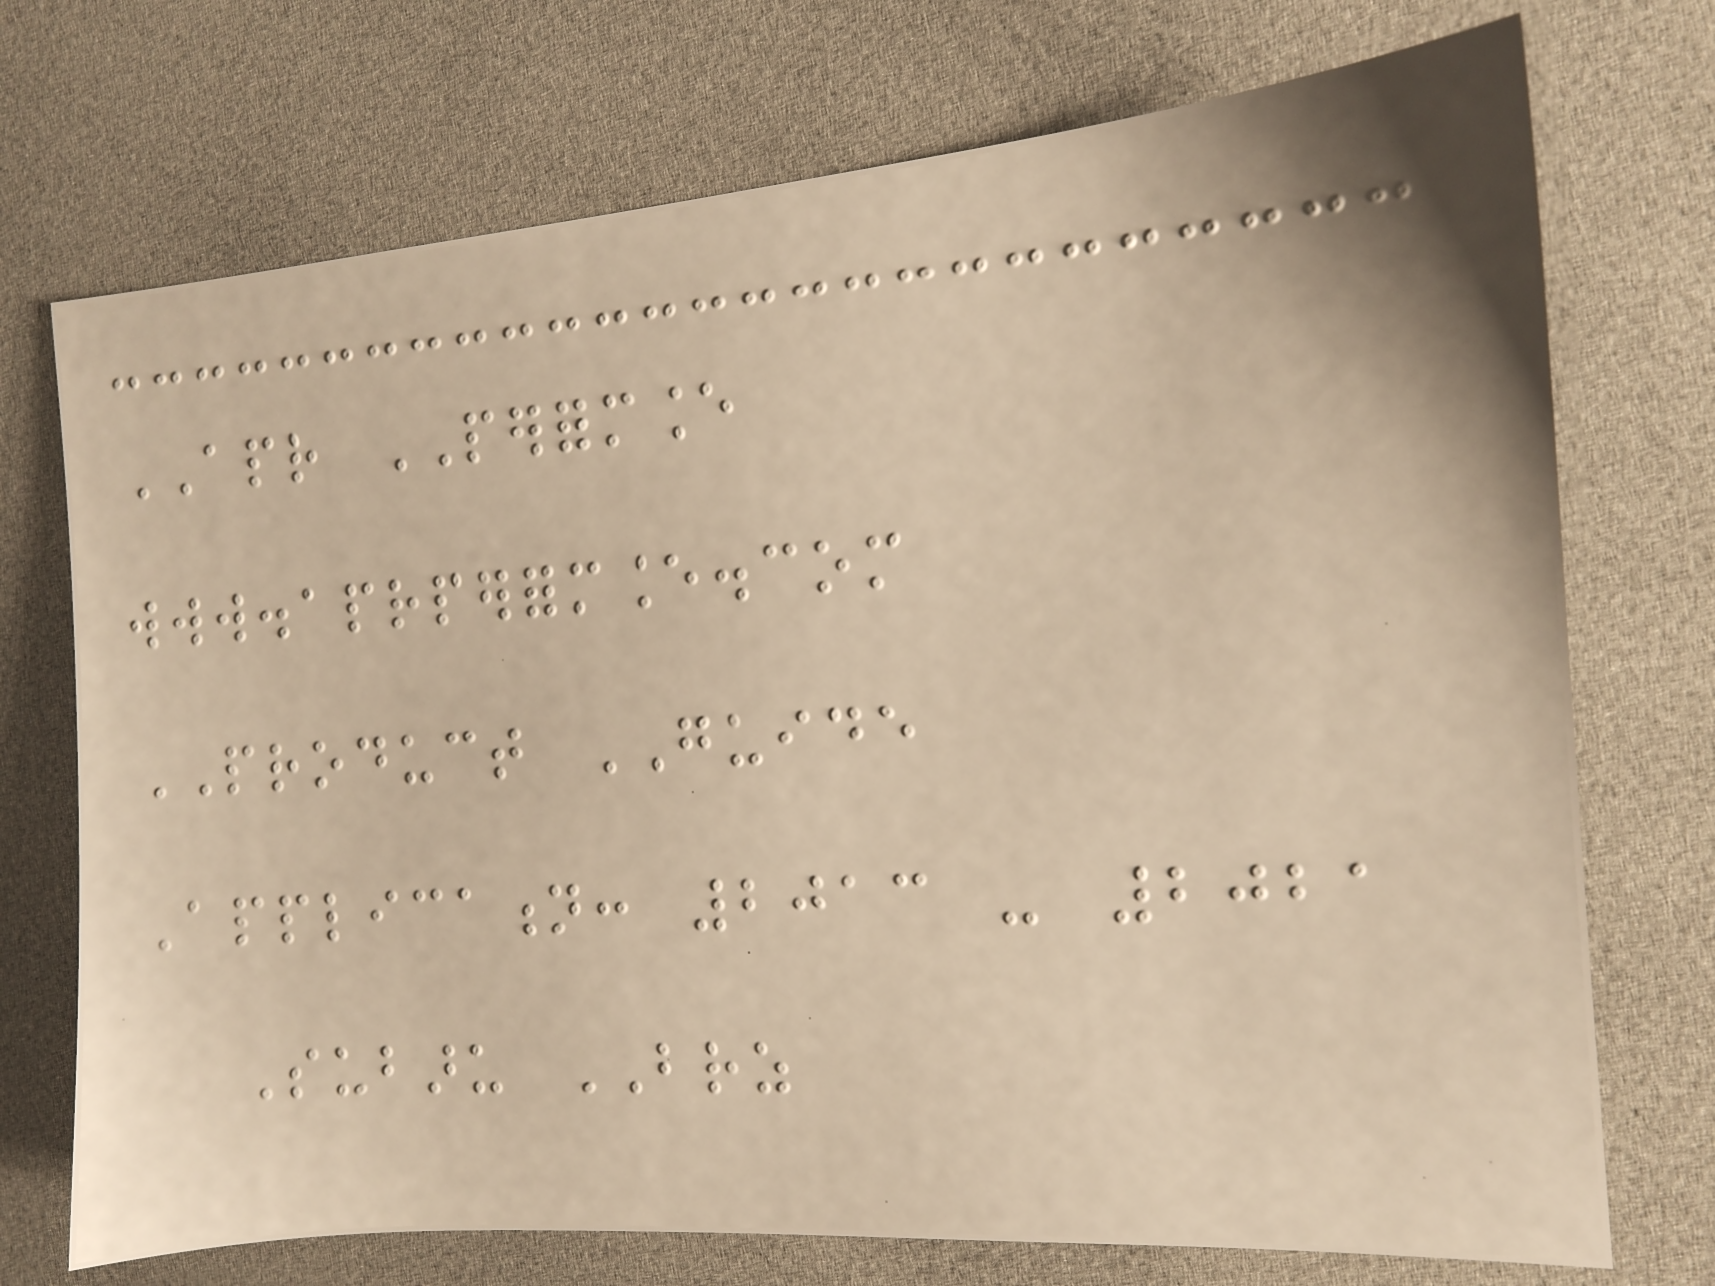APR PERFORMANCE
www.aprperformance.com
PRODUCT GUIDE
Application: 2013 - 2021
Subaru BRZ
